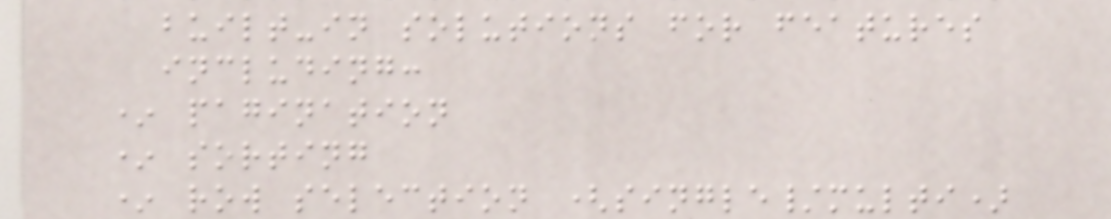built-in solutions for features
including:
* pagination
* sorting
* row selection (single/multi)
